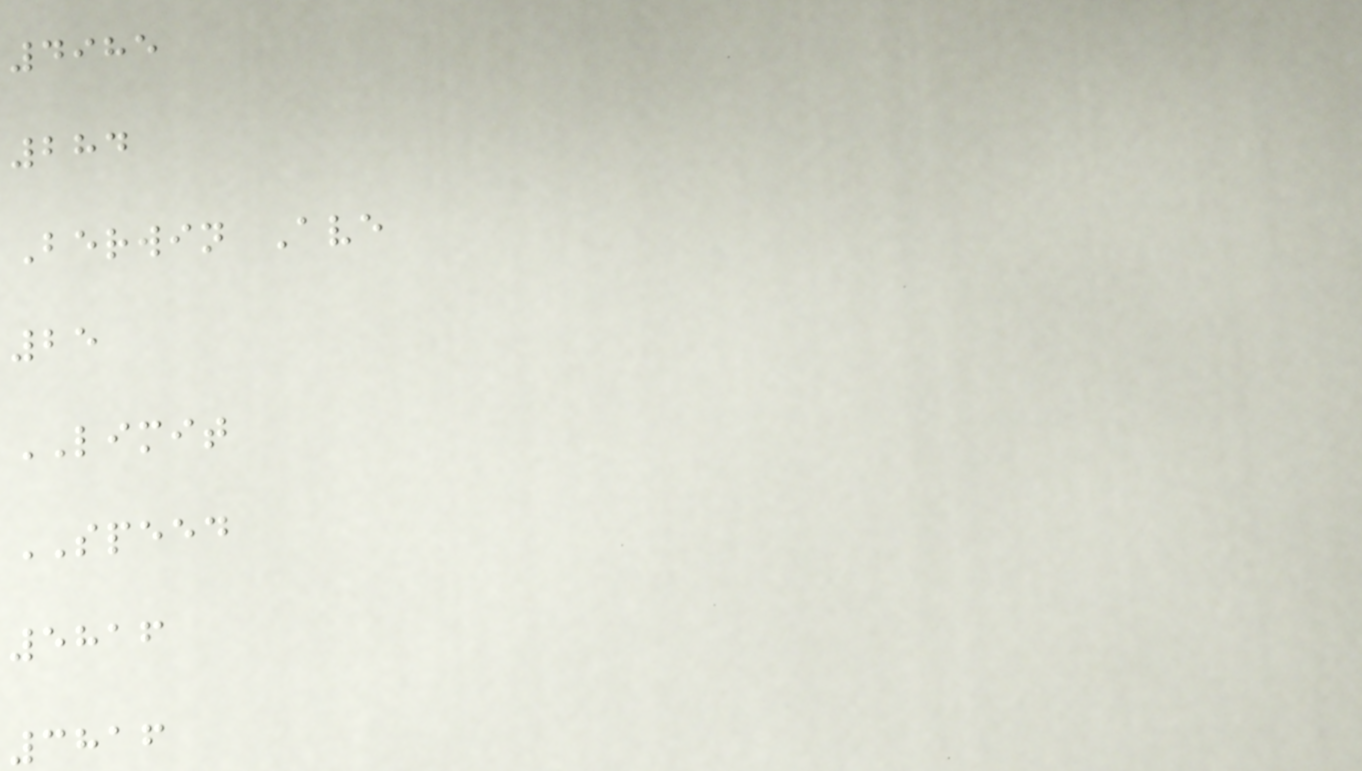4985
284
Berwin Ave
25
LIMIT
SPEED
5816
3816
